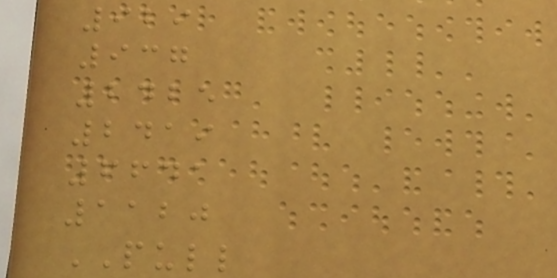929
937
2425
2419
6641
1120
PULL
